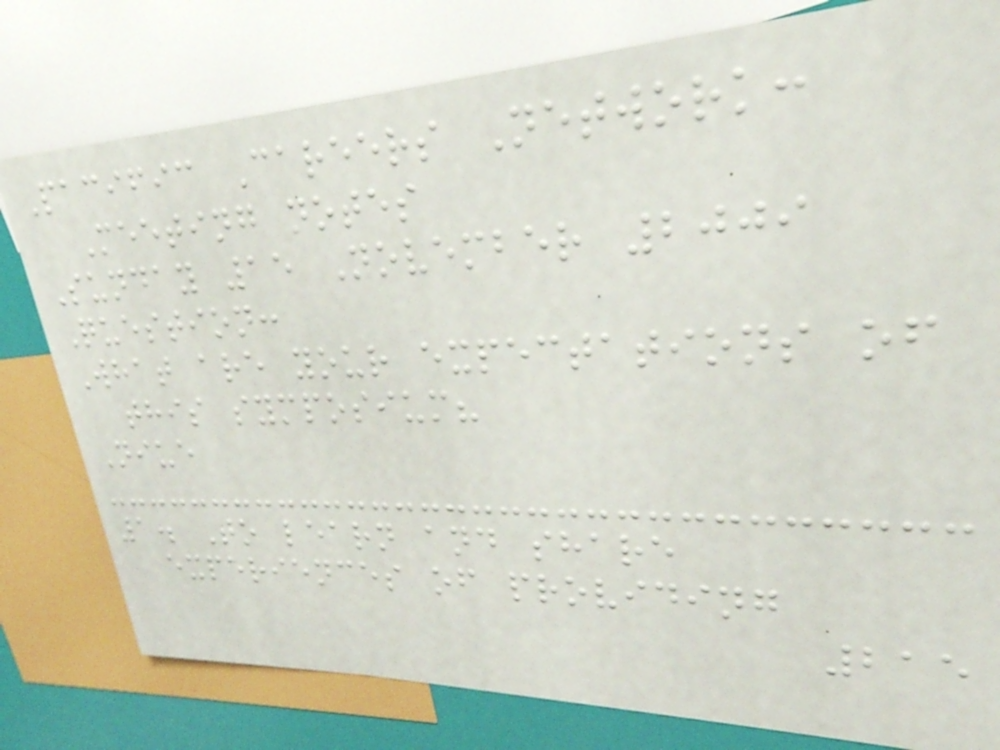Pacific Careers Network:
Meeting notes
Sunday 15 November 2009
Question:
What are your expectations of
this symposium?
Niue
1. To learn and share
experiences of providing
215
